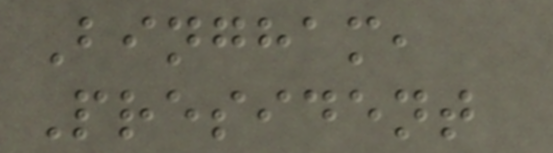Bingham,
President
